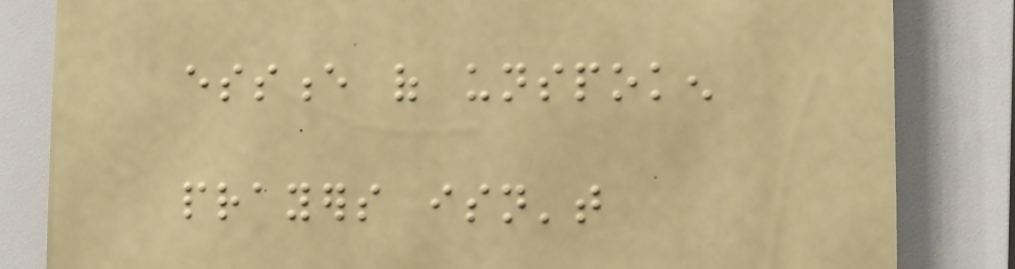essence of unspoken
prayers isn't
